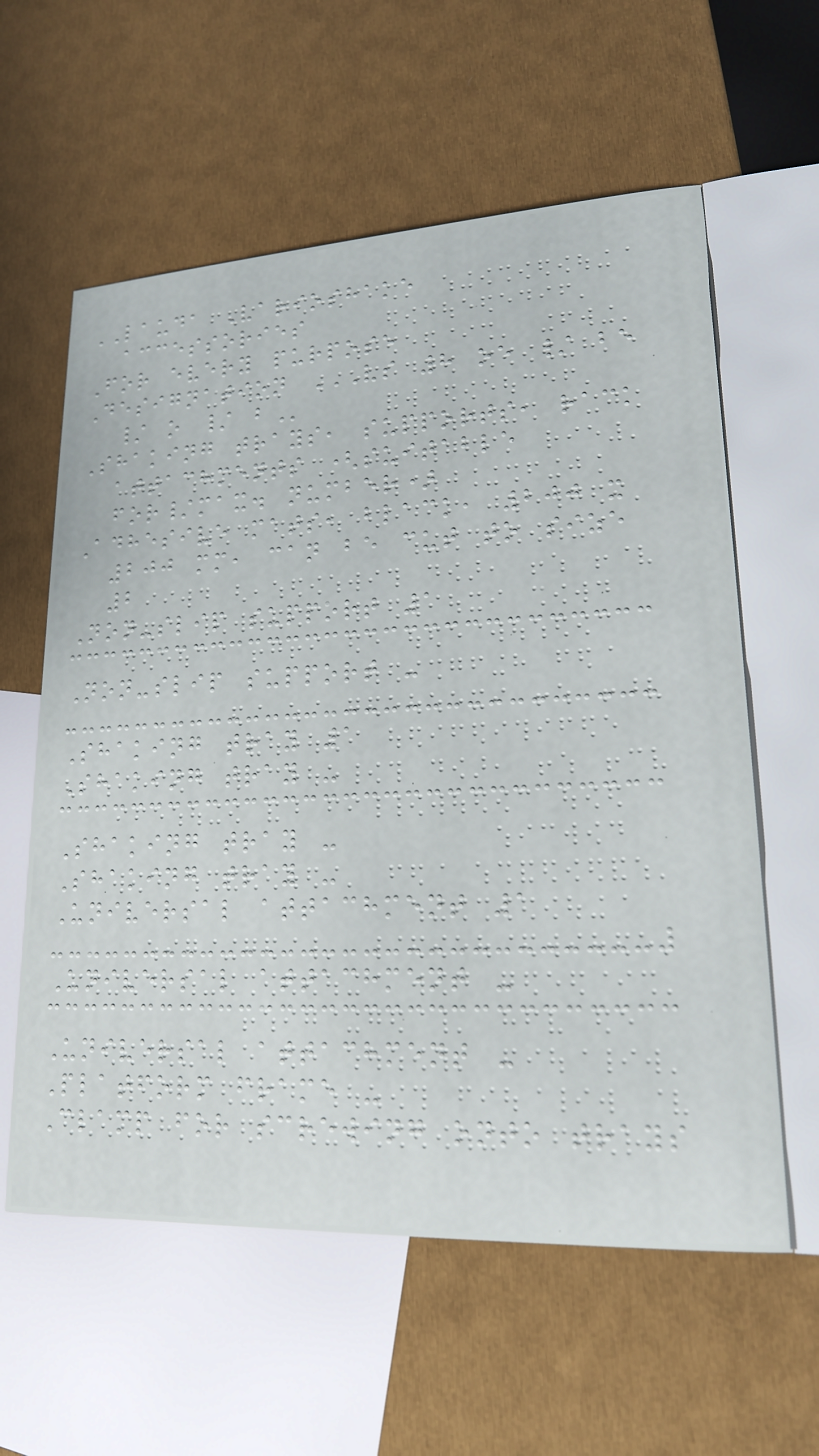LAUDA Varioshake
accessories
For every purpose
Designation VS 8 OE / BE
/ O / B
Shaking trays, supports, rack
attachments (suitable
for/max. number)
Adhesive mats, black, 200 x
200 mm, can be cut to size
2
Non-slip support 1
Non-slip support -
Shaking tray 1
Shaking tray -
Shaking tray -
Shaking tray -
Universal attachment 1
Universal attachment -
Universal attachment -
Platform frame -
Clamp for screwing onto trays
